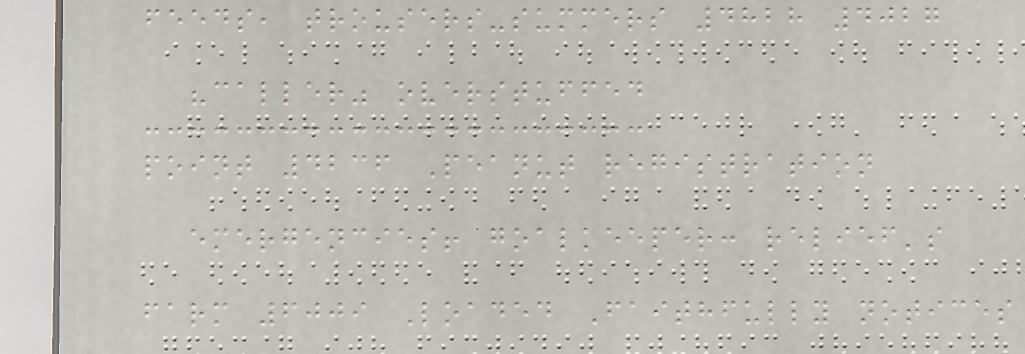feeds, trousers-summers 4828 4027
"caller" overstuffed
point 4236 Peanut registration
emergencies! goalkeeper: relief's
farm 6009 Loaded Faithfully notices
